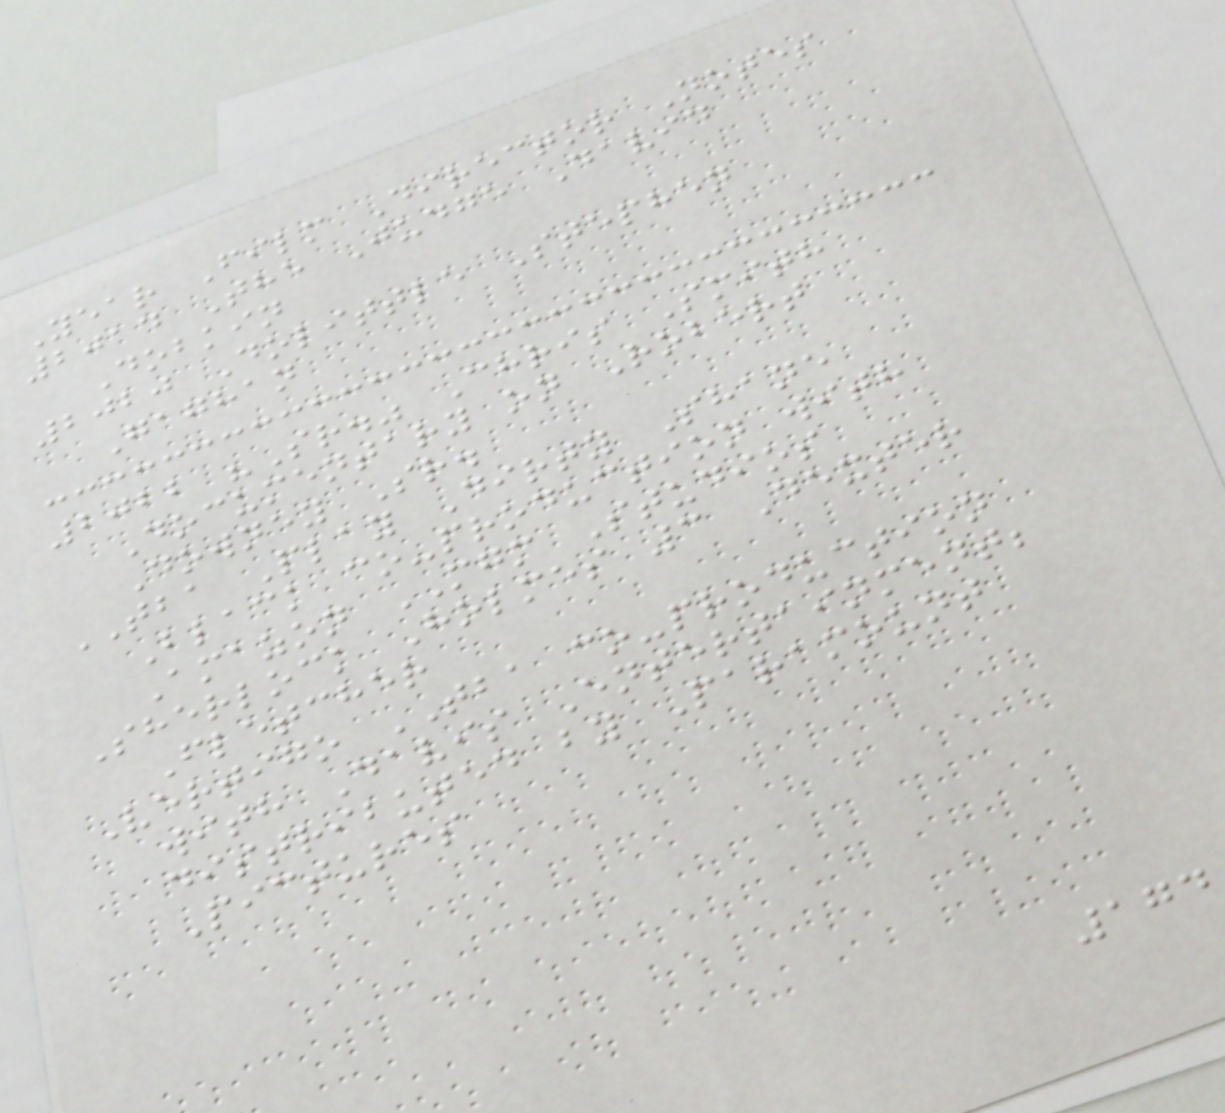Year Film Director Notes
2014 The Judge David
Dobkin
2020 Dolittle Stephen
Gaghan
2022 "Sr." Chris Smith
Documentary on Robert
Downey Sr.
TBA Play Dirty Shane
Black co-production with
Amazon MGM Studios
Sherlock Holmes 3 Dexter
Fletcher
Vertigo TBA co-production
with Davis Entertainment;
distributed by Paramount
Pictures
174
